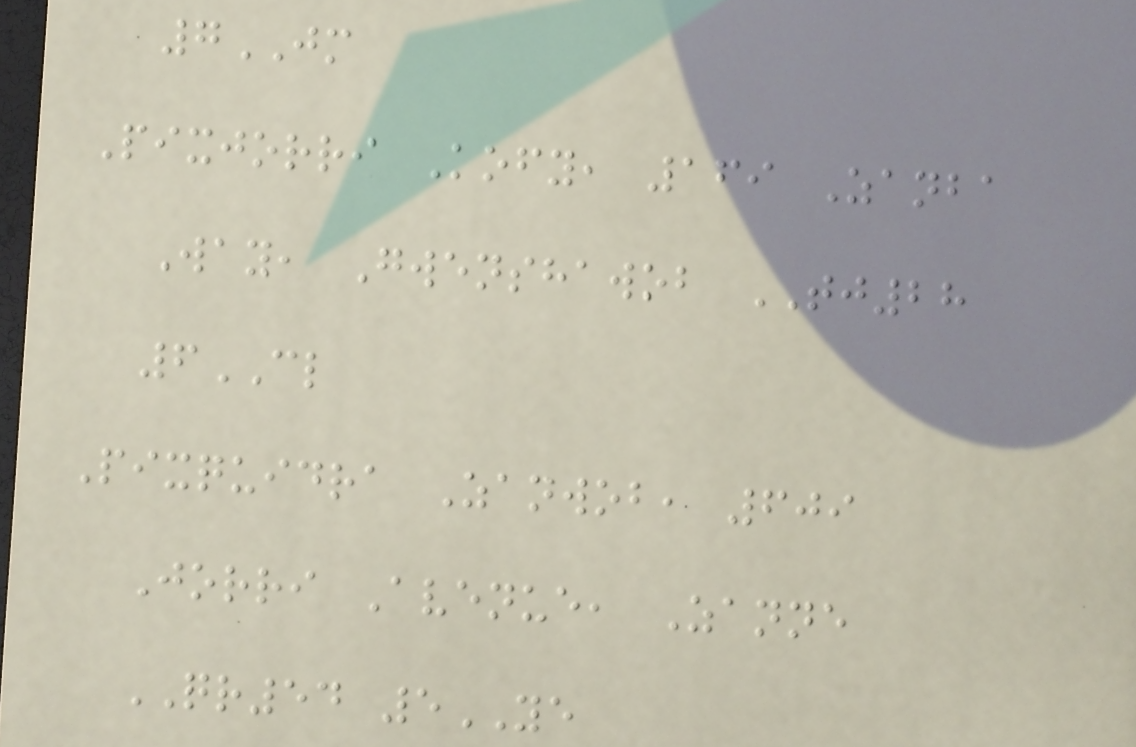7JM
Pixjorri Kofy, 169 Zanba
Way, Gwenshawob TJ28
6CL
Pixquidra Zanwob, 609
Jorri Avenue, Zanne
QR54 5YE
